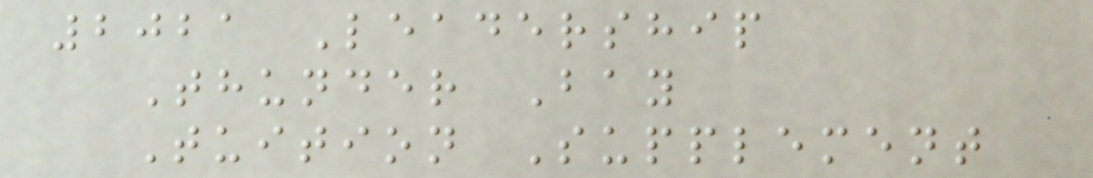2021 Leadership
Thunder Bay
Tuition Supplement
